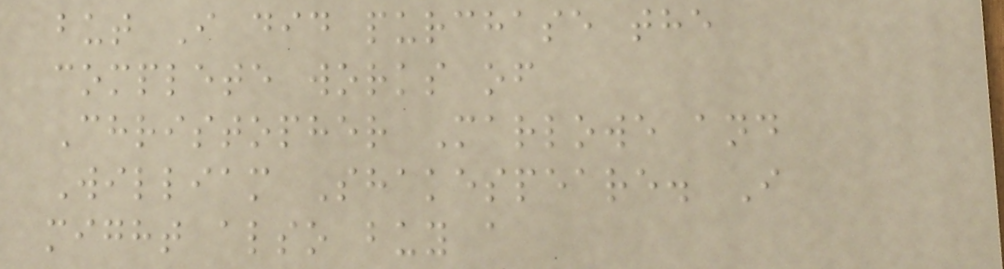but I did purchase the
complete works of
Christopher Marlowe and
William Shakespeare. I
might also buy a
